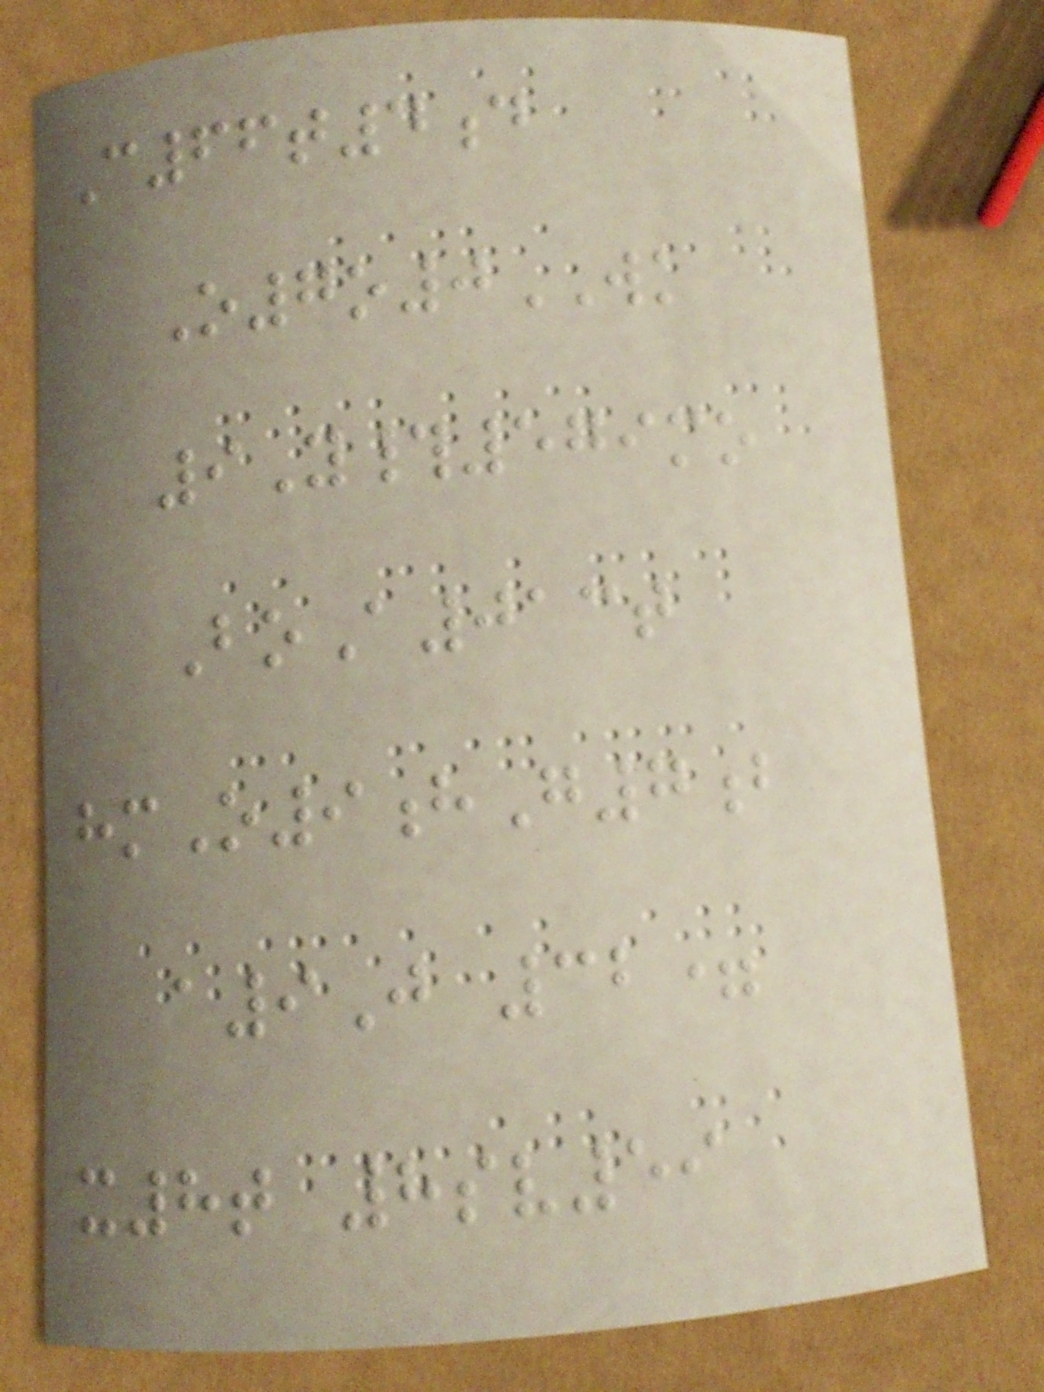C66t4d
O7o0WK
9Y#579mo
BoA013t
hmO9hG7b
a9J 32=
x8t 8sv59
